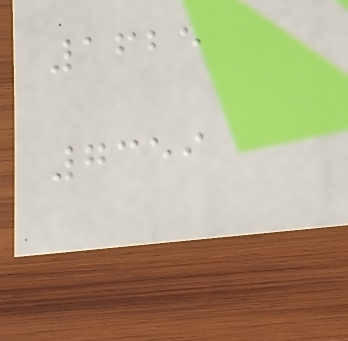1625
7359
